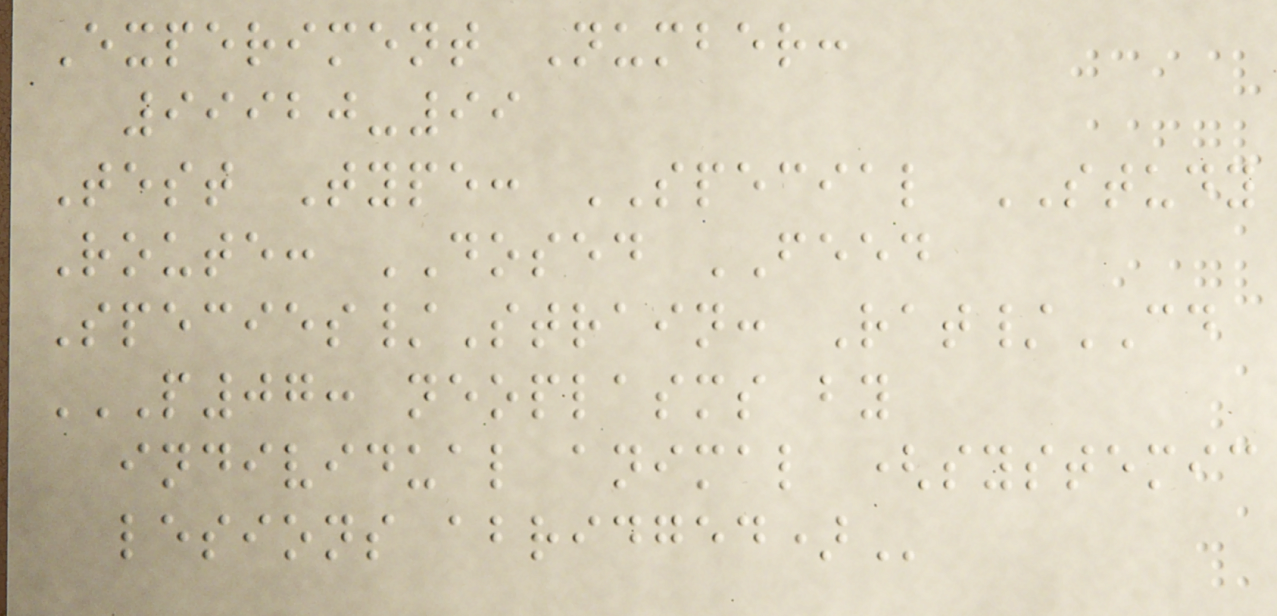Experiment Number:
99920-99
Test Type: SPECIAL STUDY
Route: DOSED FEED
Species/Strain: Rat/CD
P07: NEOPLASMS BY
INDIVIDUAL ANIMAL (SYSTEMIC
LESIONS ABRIDGED)
